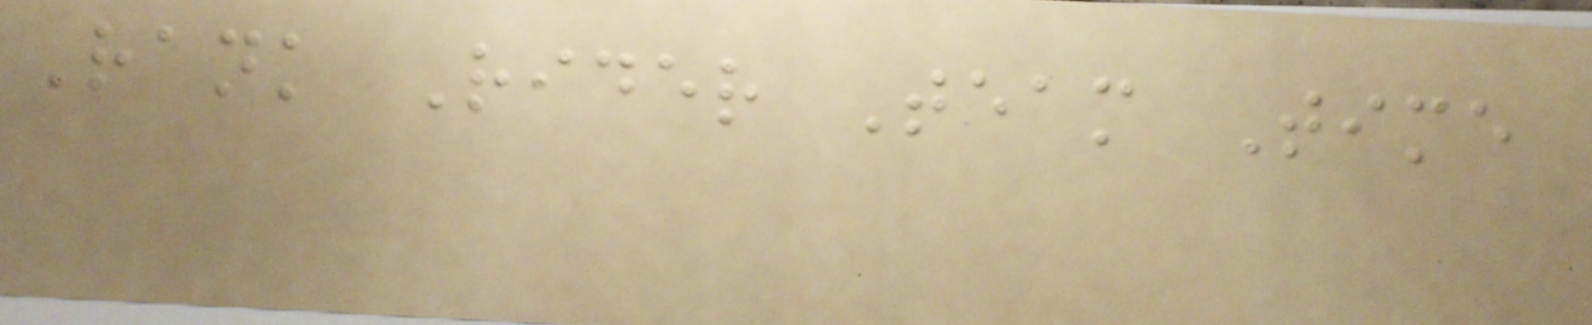Rank Rider Team Time
